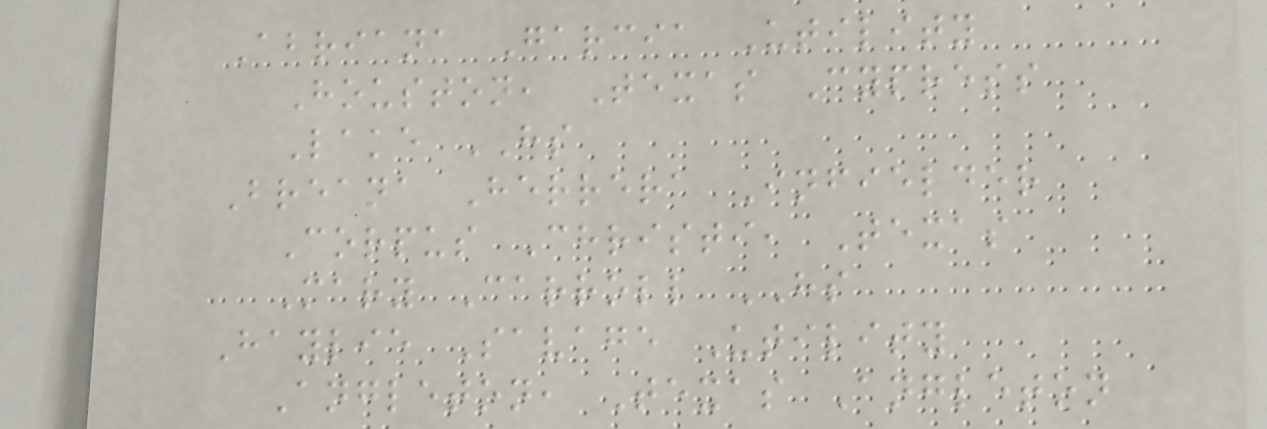Abriana Garcia Utility
Houston, Texas Cypress
Lake HS
Breana Herrera Infielder
Corpus Christi, Texas
Mary Carroll HS
Haylie Savage Utility
Angleton, Texas Angleton
